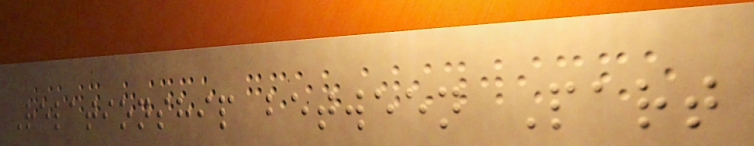Relationship between Part
